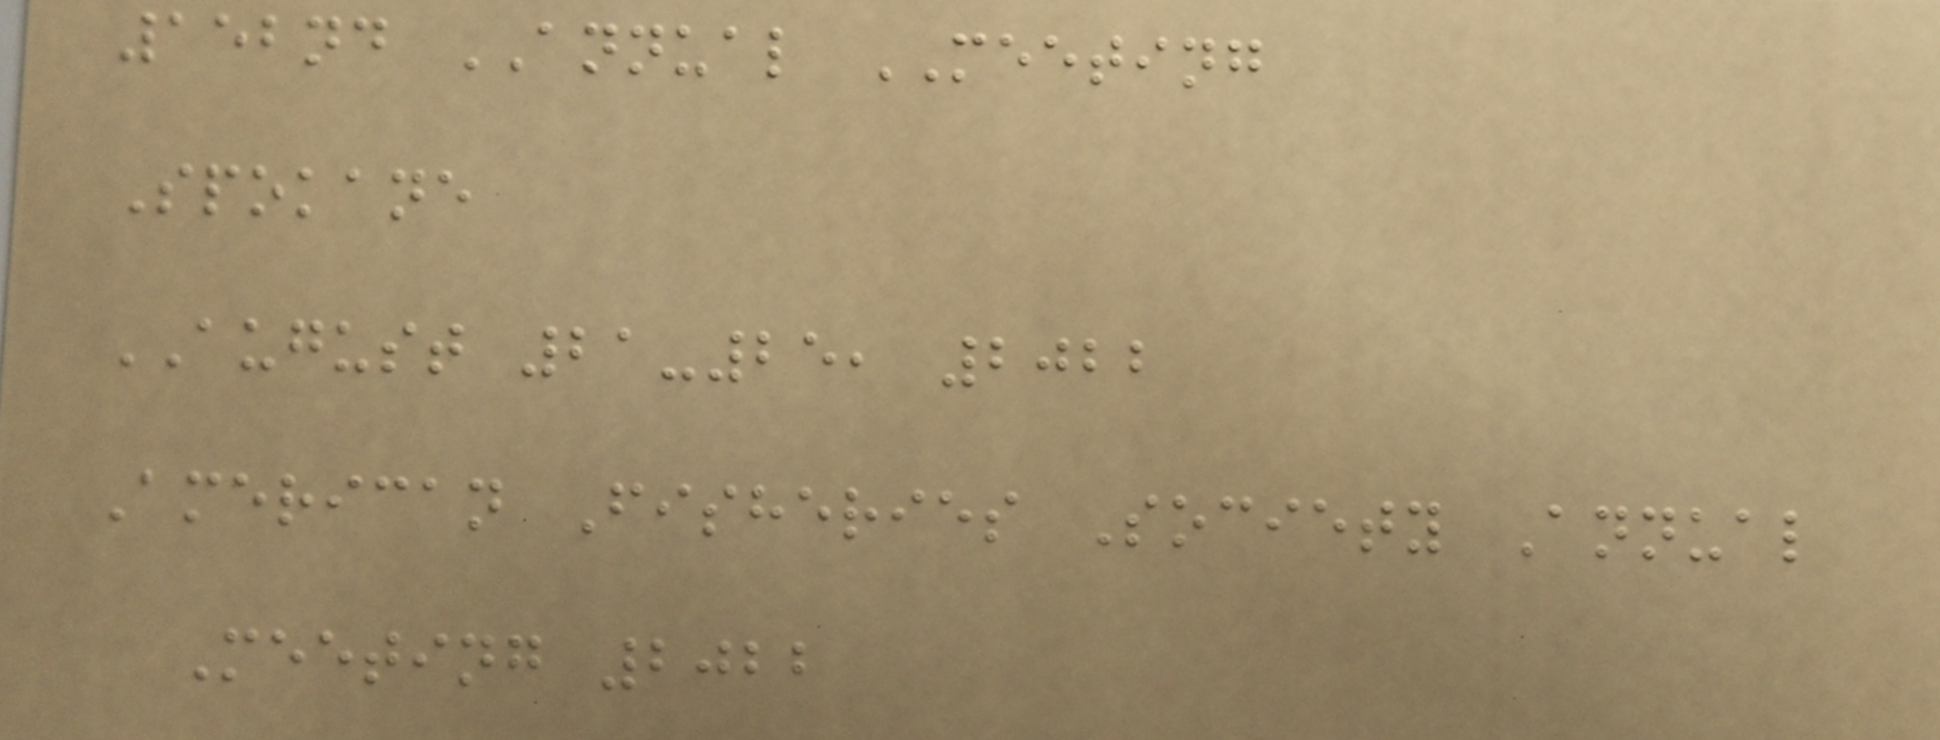152nd ANNUAL MEETING
Spokane
AUGUST 21-25, 2022
American Fisheries Society Annual
Meeting 2022
